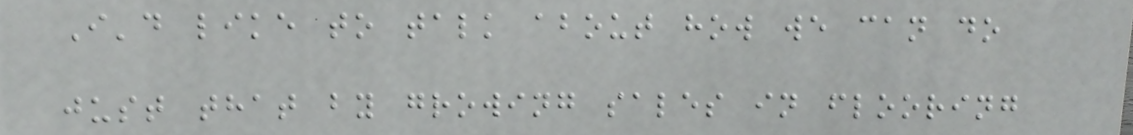I'd like to talk about how we can do
just that by growing sales in flooring
